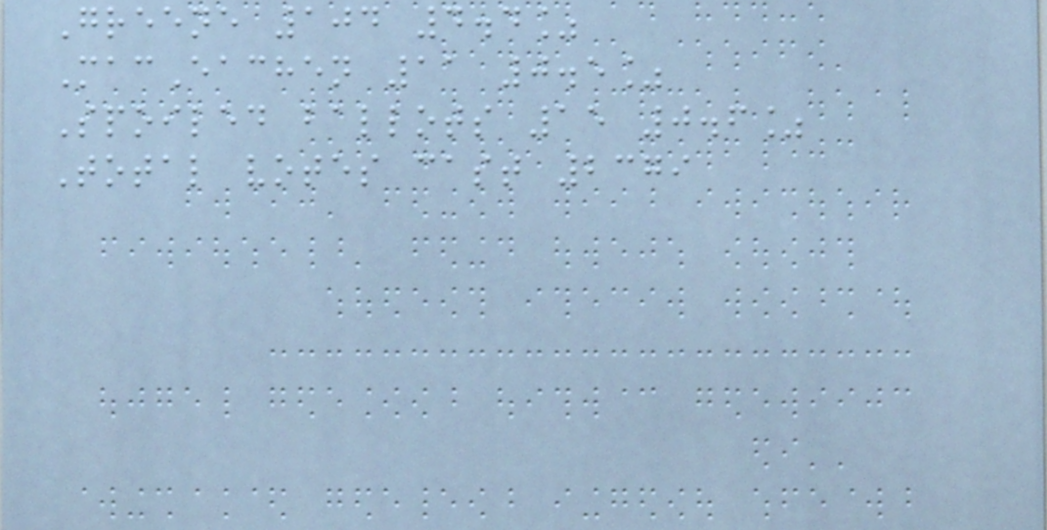Greene 104 4.4%
MacEachen 11 0.5%
Spoiled ballots 15 0.6%
Total votes cast 2379
